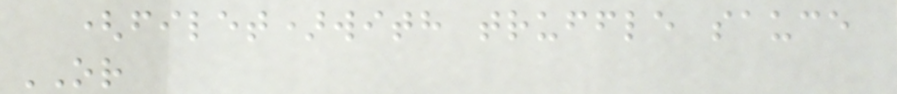(filet)with truffle sauce
OR
